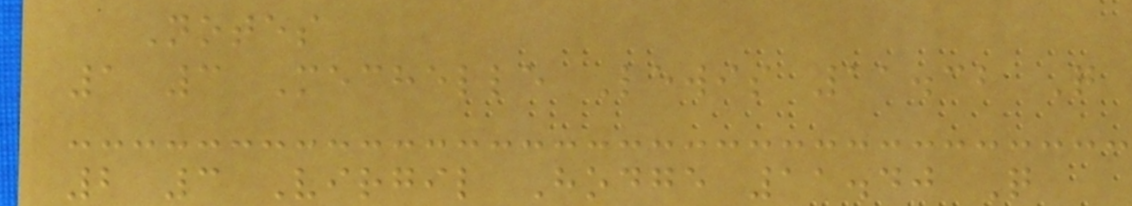Notes
1 3 Mechelle Lewis 11.32 Q
2 3 Virgil Hodge 11.40 Q
